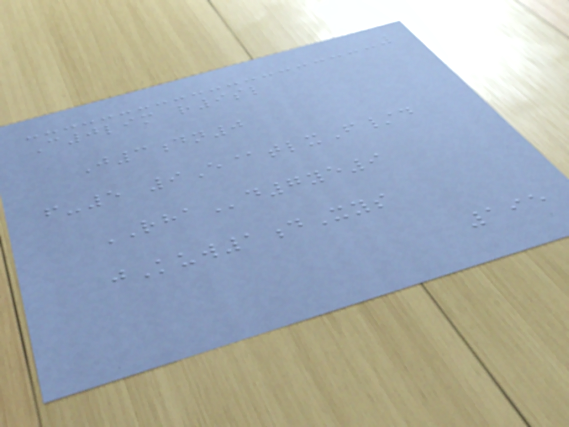C0lim r9sl
J3dn0
f-5 9E@tlxF/d
RHAd7ye9
jKuw1dXys
195
